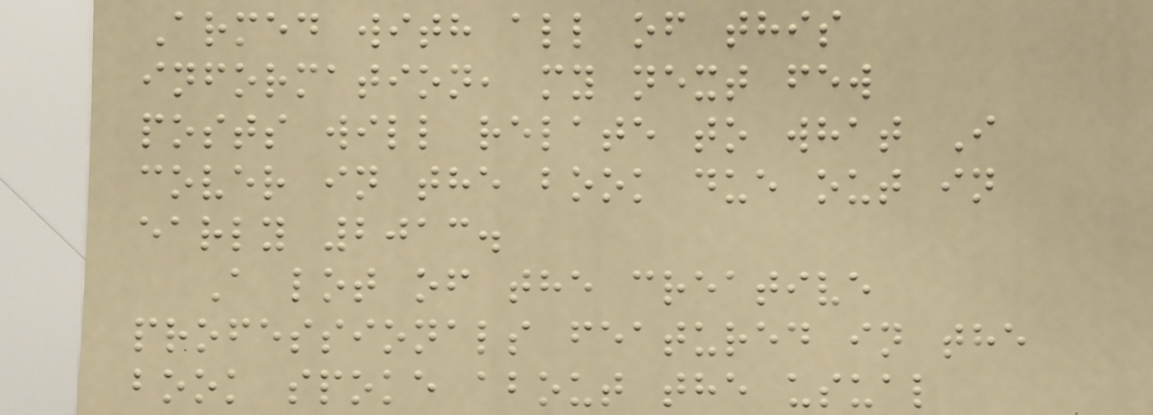Armed with all of this
information, my next few
posts will relate to what I
cover in the book due out in
early 2013.
A lot of the creative
professionals featured in the
book spoke about the usual
